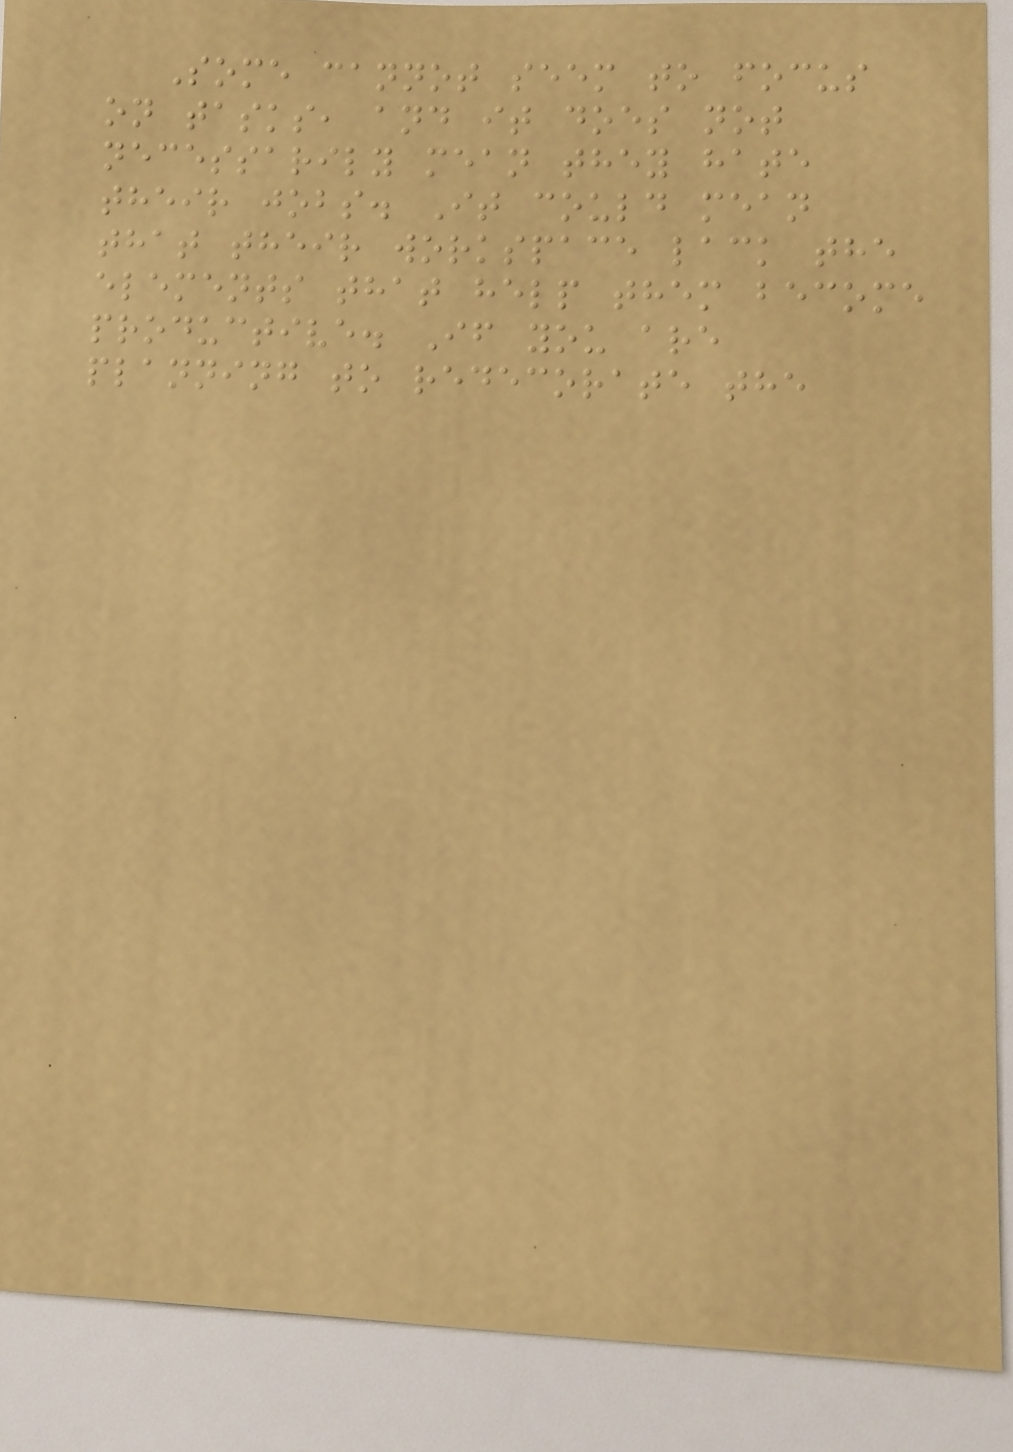Some cannot seem to focus
on tasks, and it does not
necessarily mean they hate
their jobs. It could mean
that their workspace lack the
elements that help them become
productive. If you are
planning to redecorate the
